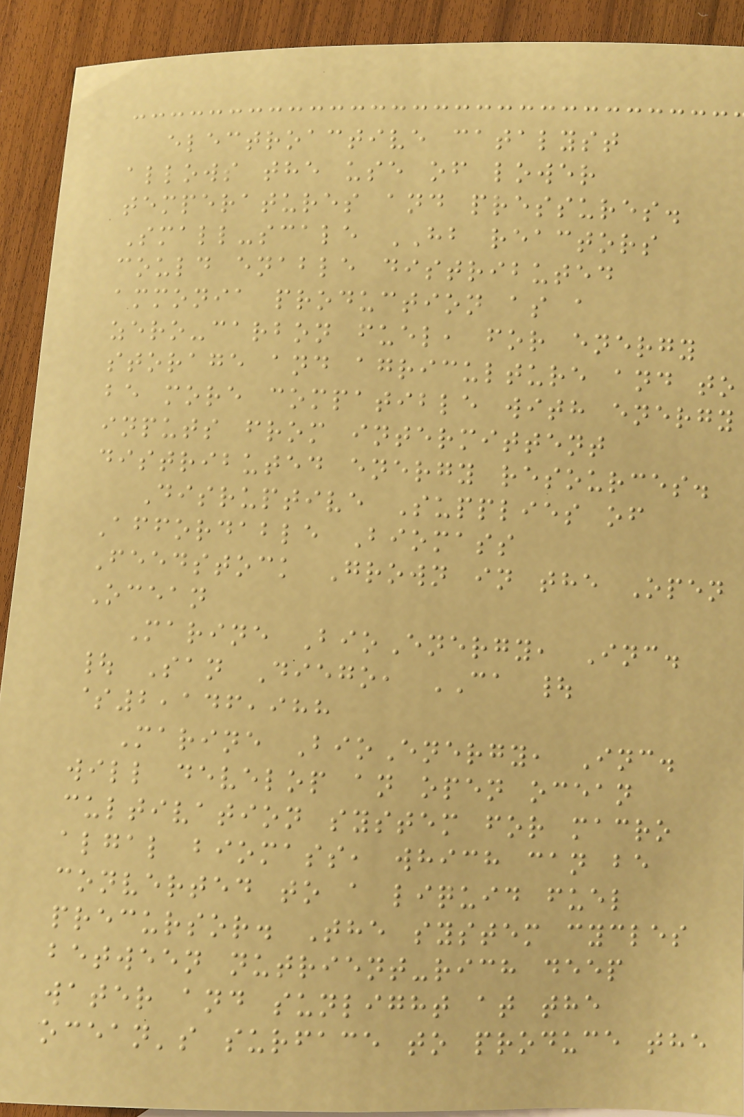electroactive catalyst
allows the use of lower
temperatures and pressures.
Small-scale HB reactors
could enable distributed
ammonia production as a
zero-carbon fuel, for energy
storage and agriculture and to
be more compatible with energy
inputs from intermittent
distributed energy resources.
Disruptive Supplies of
Affordable Biomass
Feedstock Grown in the Open
Ocean
Marine BioEnergy, Inc.
| San Diego, CA |
$2,146,988
Marine BioEnergy, Inc.
will develop an open ocean
cultivation system for macro
algal biomass, which can be
converted to a liquid fuel
precursor. The system cycles
between nutrient-rich deep
water and sunlight at the
ocean's surface to produce the
